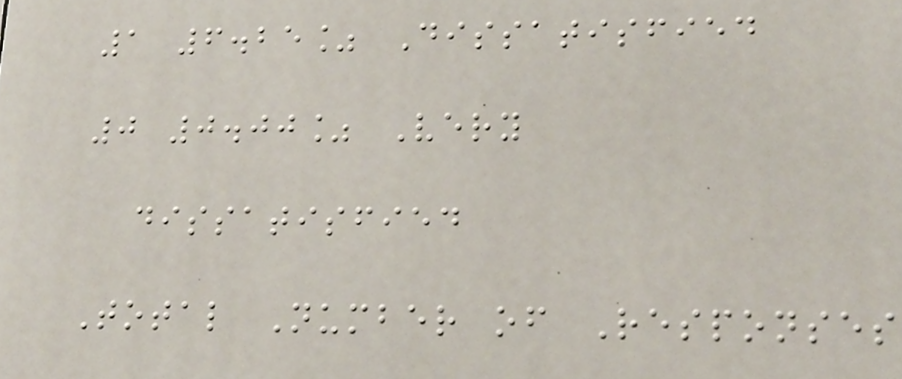1 6.25% Dissatisfied
0 0.00% Very
dissatisfied
Total Number of Responses
